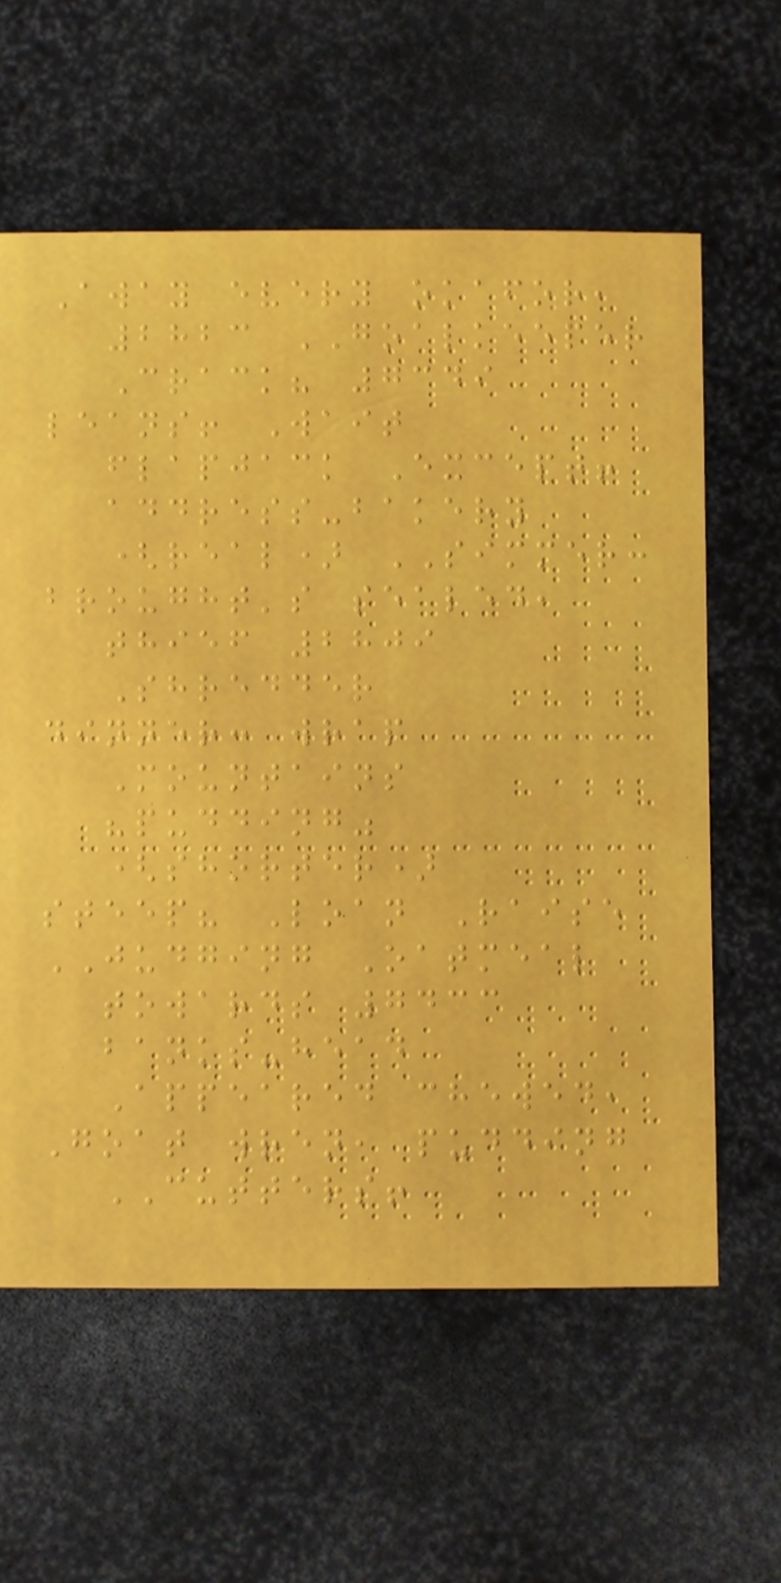Away every okafor,
2823 GOALKEEPER
Crack? 7349
leans! Wait
flapjack Except!
address-bakery
(real) SIMMER:
brought's sealed,
thief 2809
Shredder
dinner: wrap
Mountains
"pudding"
(shorter)
steep? Loan Raise
JUDGING Oatmeal
towards 7433
banks-head
Appeared chewed,
Goat wren, pudding
CUTTERS!
